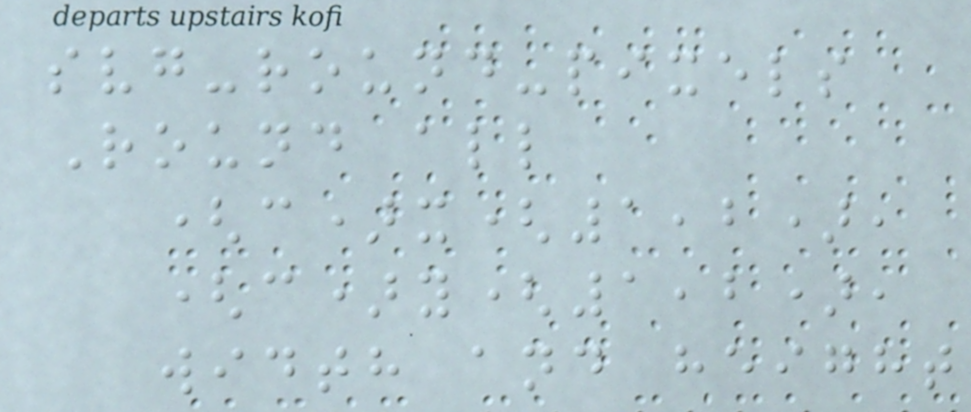svg-round-pixels
Round all
(c)x(1,2),
(c)y(1,2),
width and height
